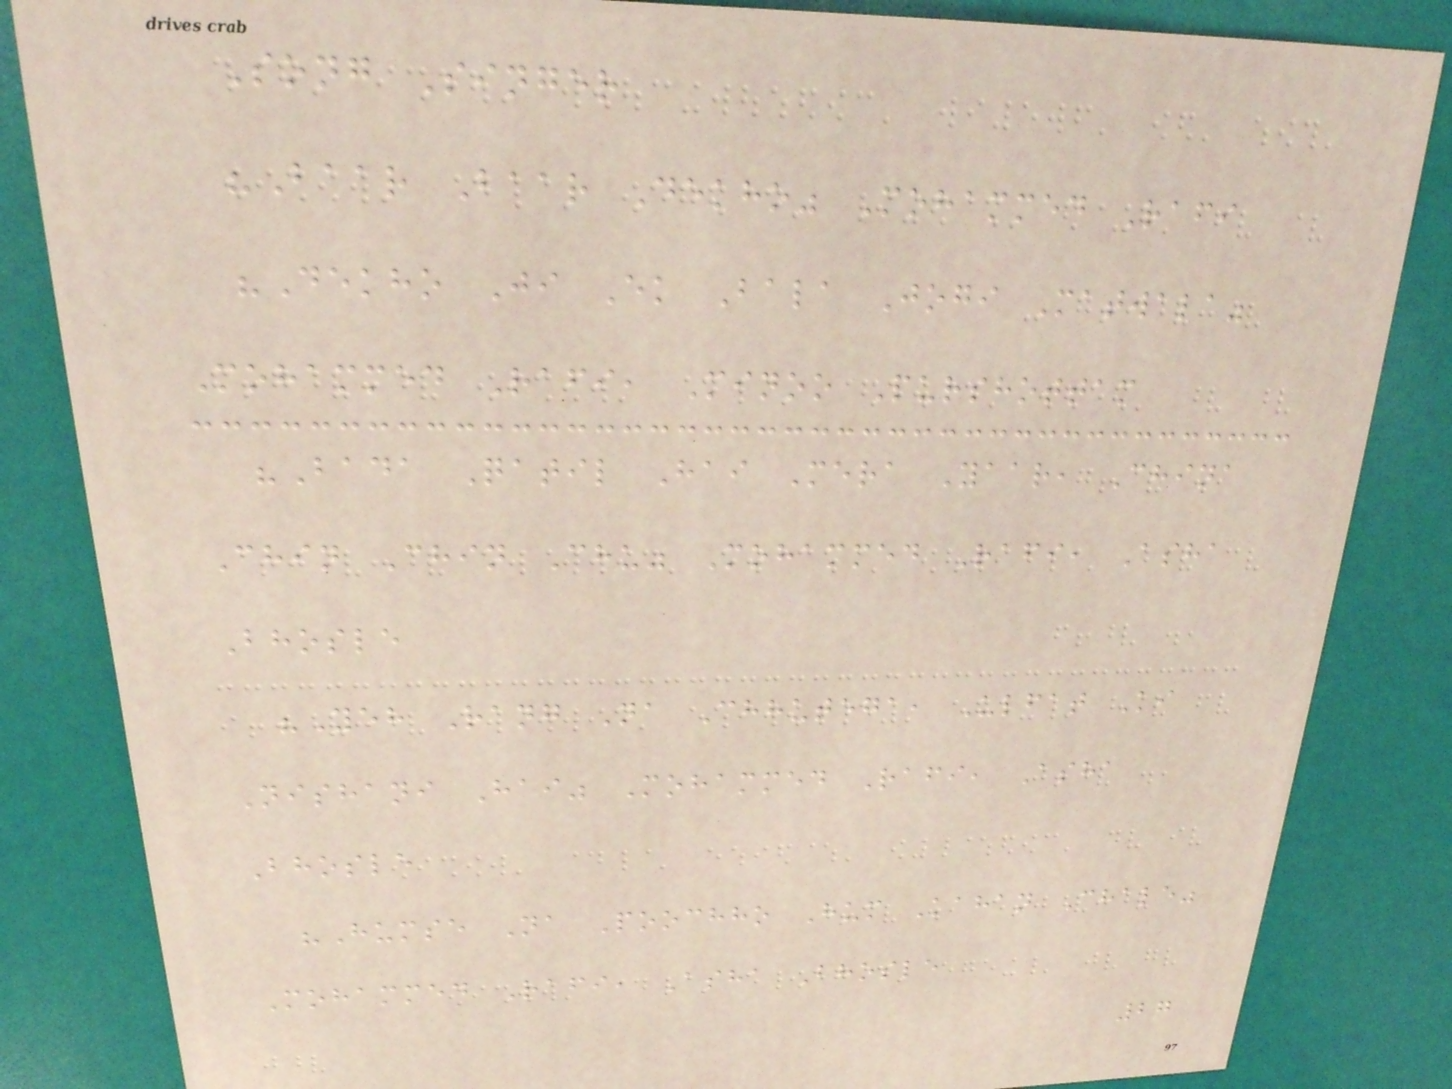Song Singer
"Baar Baar Dekho" Mohammed Rafi
"Dekho Ji Ek Bala Jogi Matwala"
Mohammed Rafi, Minoo Purshottam
"Bada Qatil Hai Mera Yaar, China
Chin Chin Chu" Mohammed Rafi, Asha
Bhosle
"Yeh Rang Na Chhutega, Ulfat Ki
Nishani Hai" Mohammed Rafi, Asha
Bhosle
"Humse Na Poochho Hum Kahan Chale"
Mohammed Rafi, Asha Bhosle
27
